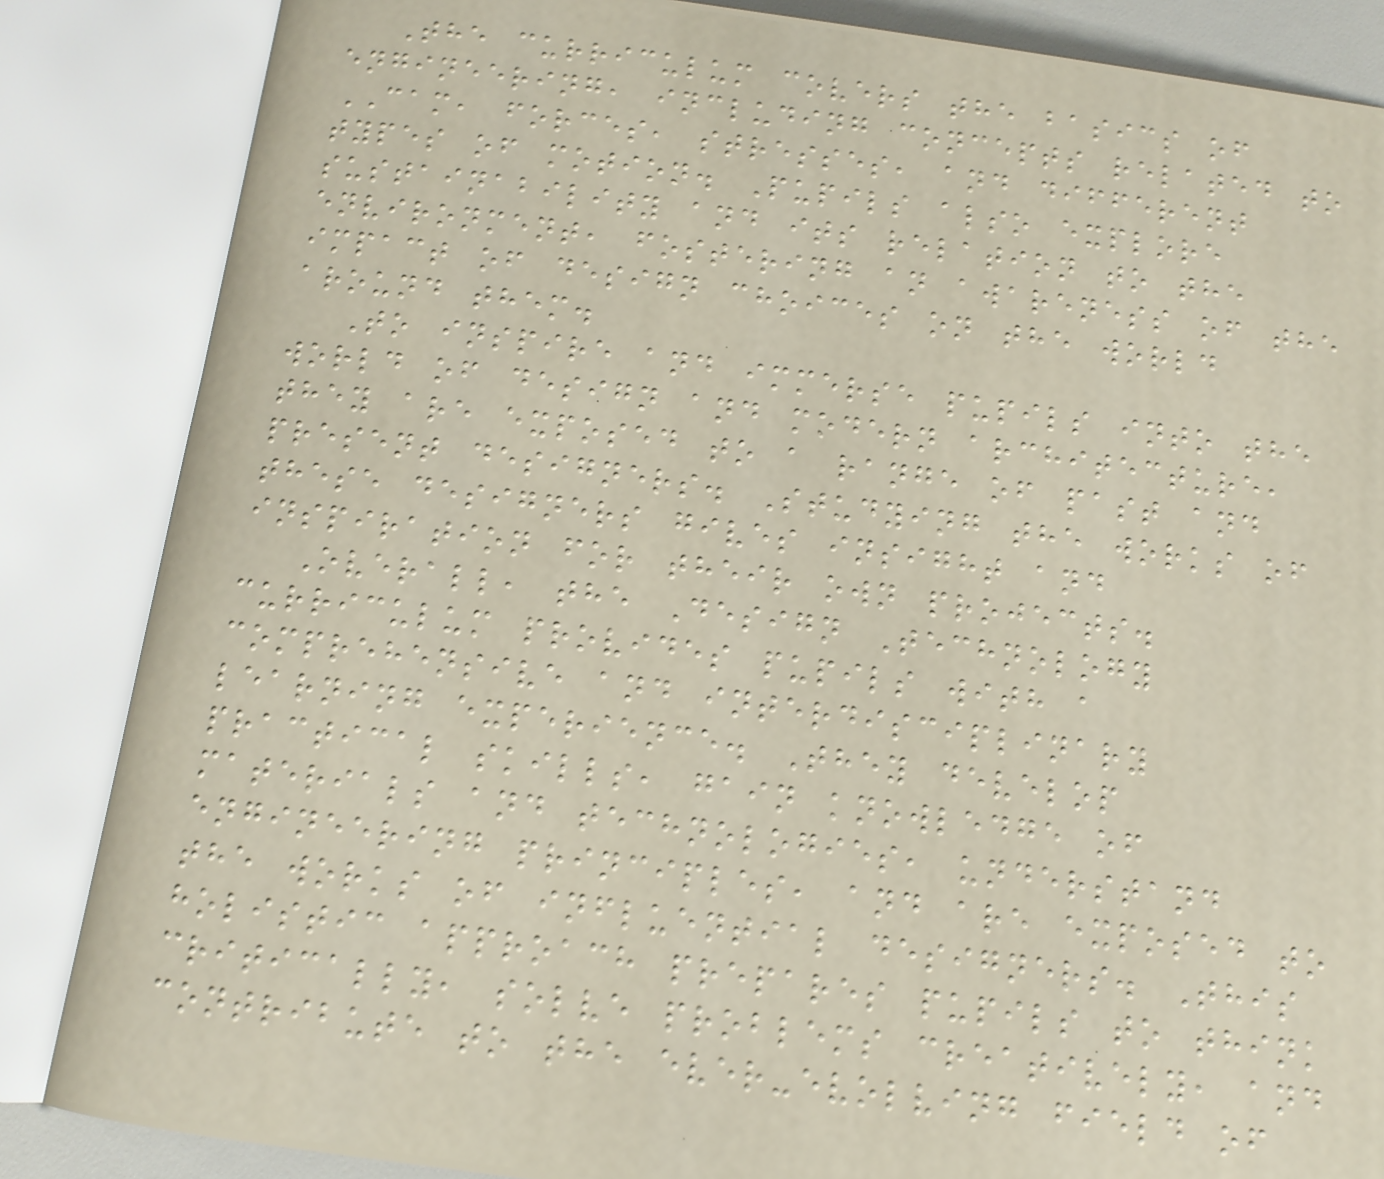The curriculum covers the basics of
engineering, including concepts related to
CAM, forces, stresses, and different
types of motion. Pupils also explore
sustainability and its relation to the
environment, fostering an awareness of the
impact of design choices on the world
around them.
To inspire and immerse pupils into the
world of design and modern architecture,
they are exposed to a range of past and
present designers. Studying the works of
these designers gives insight and
inspiration for their own projects.
Overall, the Design Technology
curriculum provides pupils with a
comprehensive and interdisciplinary
learning experience. They develop
practical skills, gain knowledge of
materials and technologies, understand
engineering principles, and are exposed to
the works of influential designers. This
holistic approach prepares pupils to think
critically, solve problems creatively, and
contribute to the ever-evolving field of
